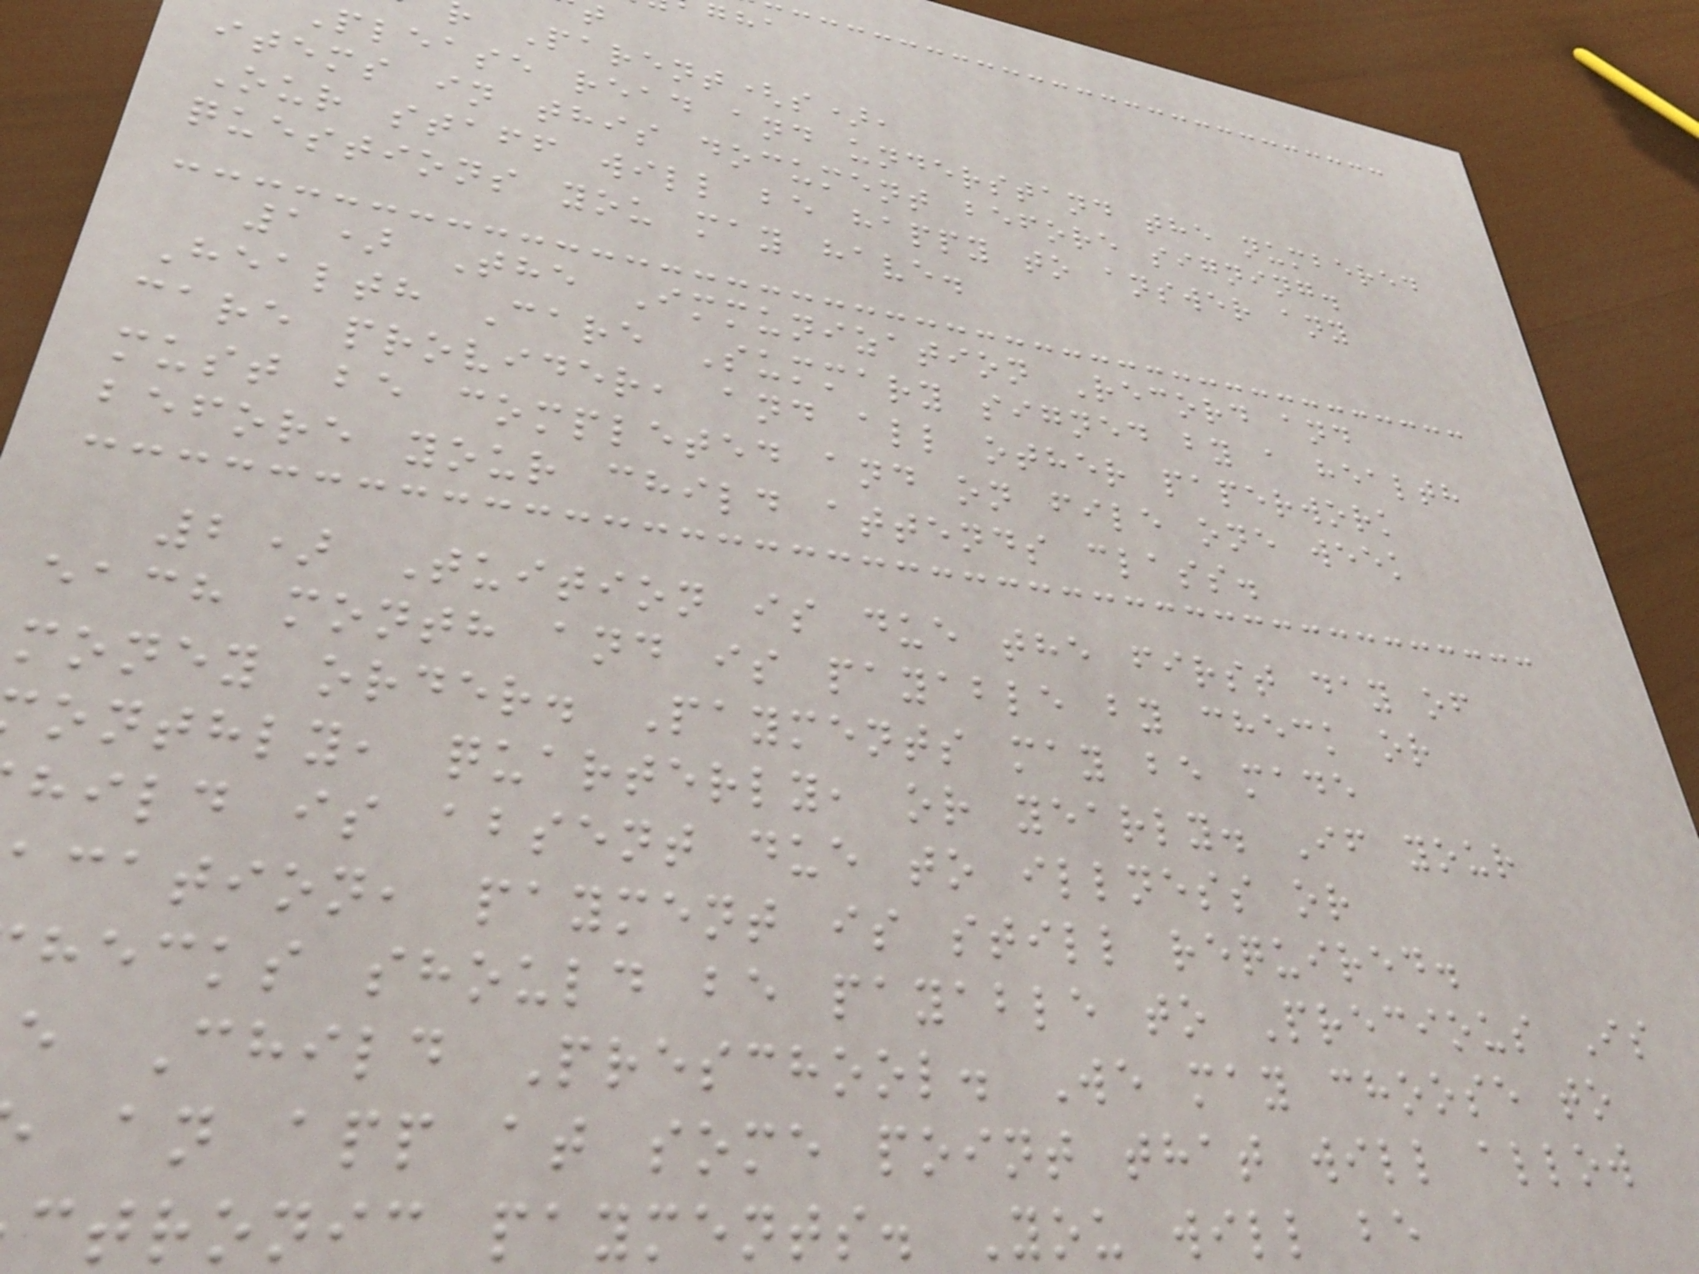Parent(s),
please read and understand the numbered
items in this document before signing.
Our staff will be happy to answer any
questions you may have.
1) The Immunization Record and
Health Care Summary signed by a health
care provider, and all other paperwork
must be completed and on file one week
before your child attends class.
2) Tuition is due the first day of
each month and is payable by check or
money order. Payments may be made
onthly, quarterly, or yearly. If your
hild is absent due to illness or
cation, payment is still required.
hecks should be payable to Precious Is
e Child Preschool. We may choose to
an app at some point that will allow
ctronic payments. You will be
